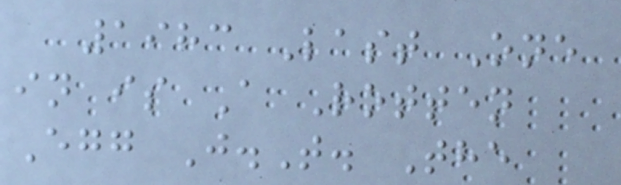1983 Last One
in is A Rotten
Egg J.T. The
